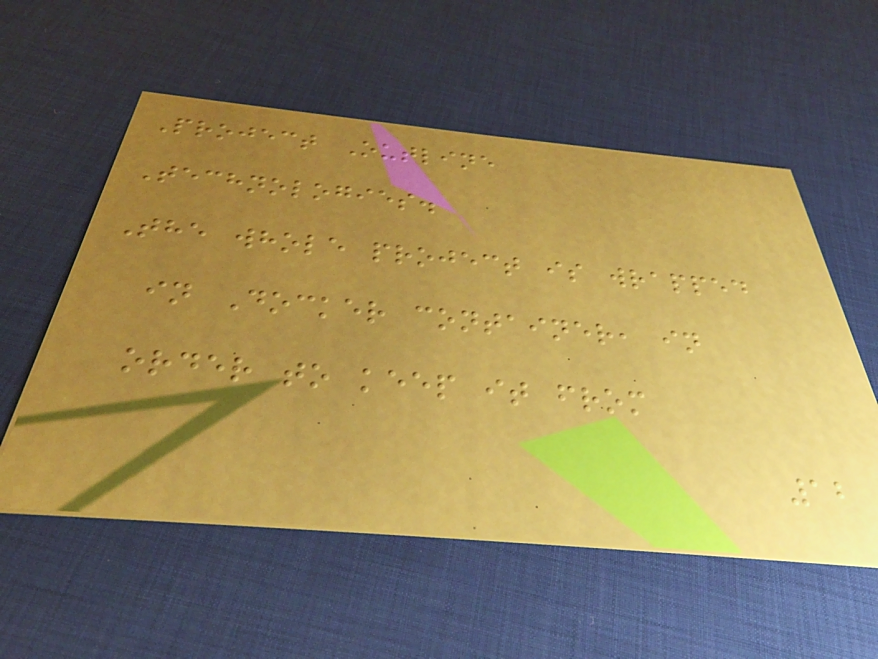Project Outline
Technologies.
The whole project is wrapped
in Docker container, in
order to keep it from
12
